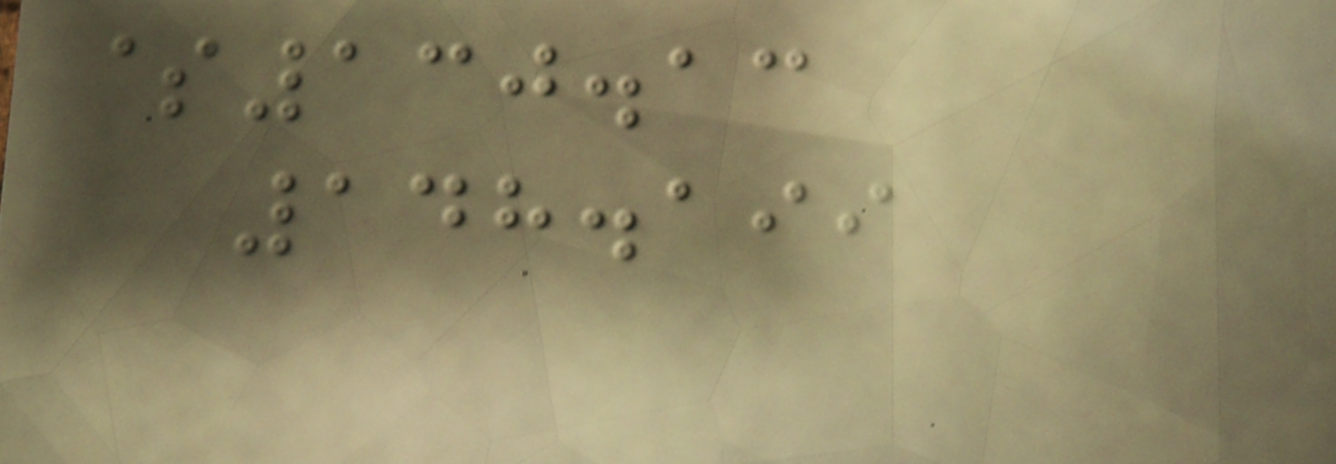$130.13
148.199
